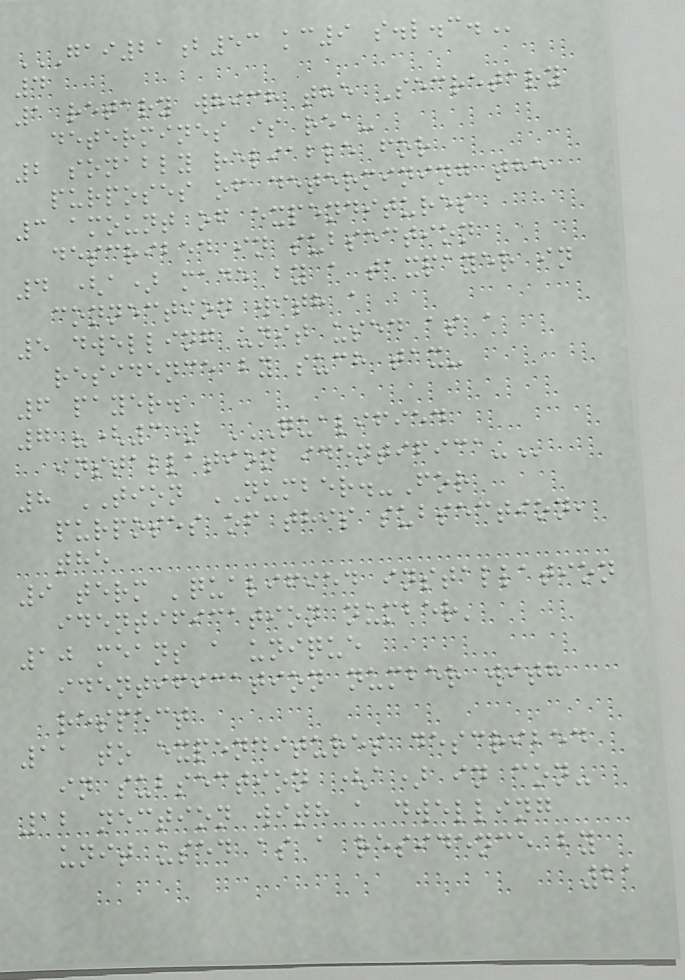GAI21B53 KC9 S.L.C.
4
1 retary which the Secretary
determines is rea-
2 sonably reliable for
purposes of determining the
3 amount of expenditures
described in subsection
4 (a) made by a taxpayer in
connection with a
5 dwelling unit used as a
residence by such tax-
6 payer.
7 "(3) QUALIFIED
INSTALLATION IDENTIFICA-
8 TION NUMBER.-For
purposes of this subsection,
the
9 term 'qualified installation
identification number'
10 means a unique
identification number with
respect
11 to expenditures described
in subsection (a) in con-
12 nection with a dwelling
unit used as a residence by
21
